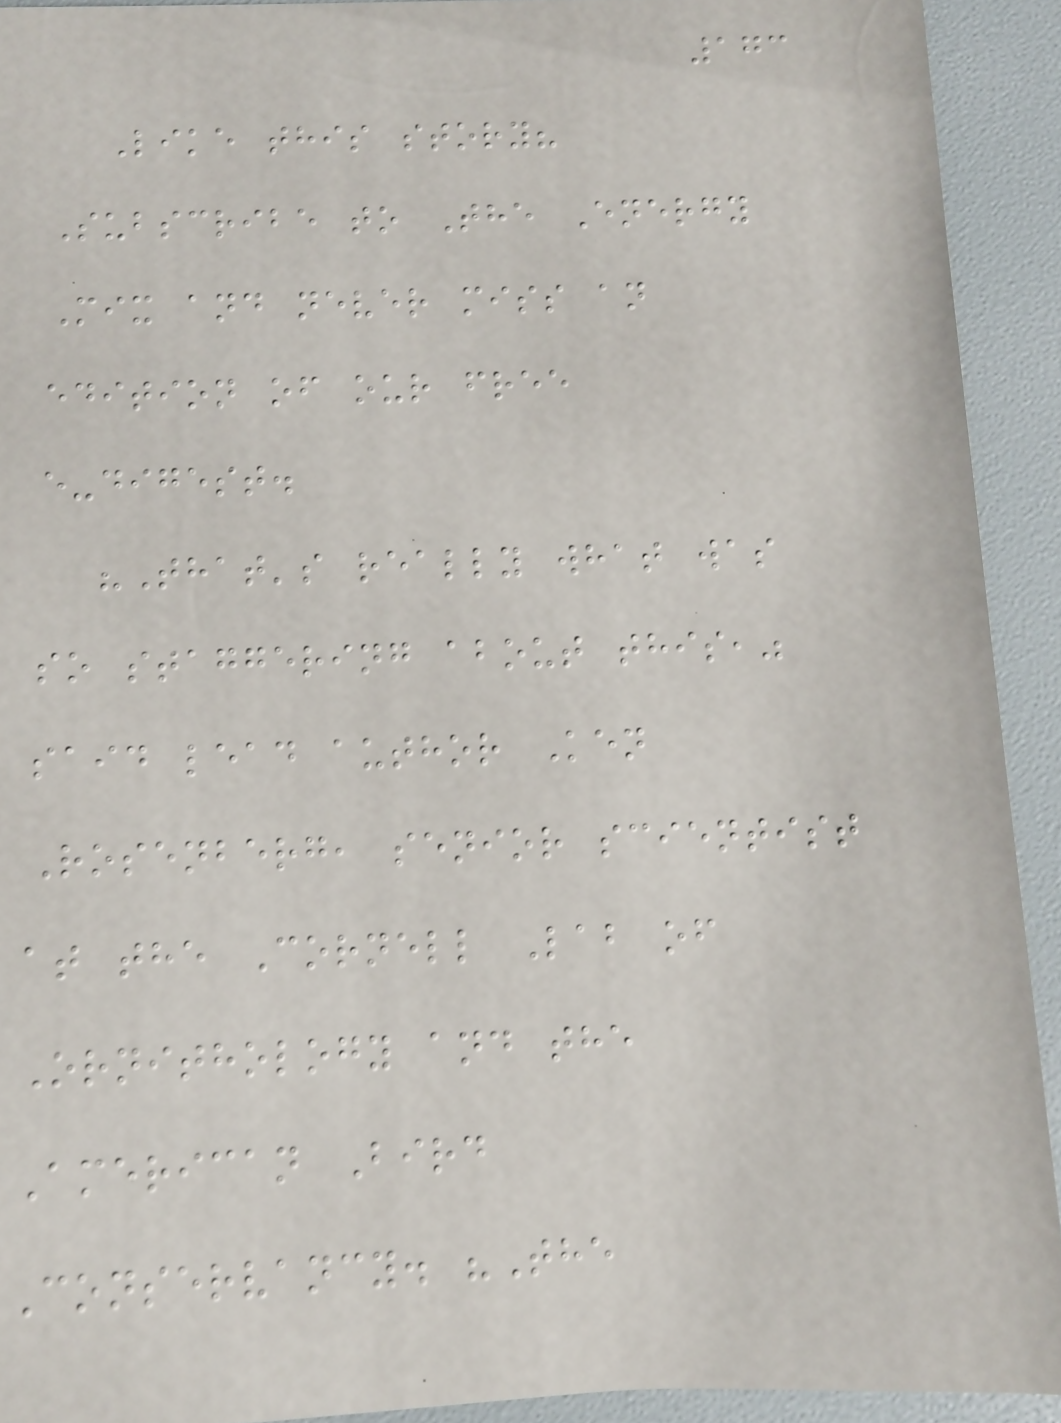173
Like this story?
Subscribe to The Energy
Mix and never miss an
edition of our free
e-digest.
"That's really what was
so staggering about this,"
said lead author Ken
Rosenberg, senior scientist
at the Cornell Lab of
Ornithology and the
American Bird
Conservancy. "The
